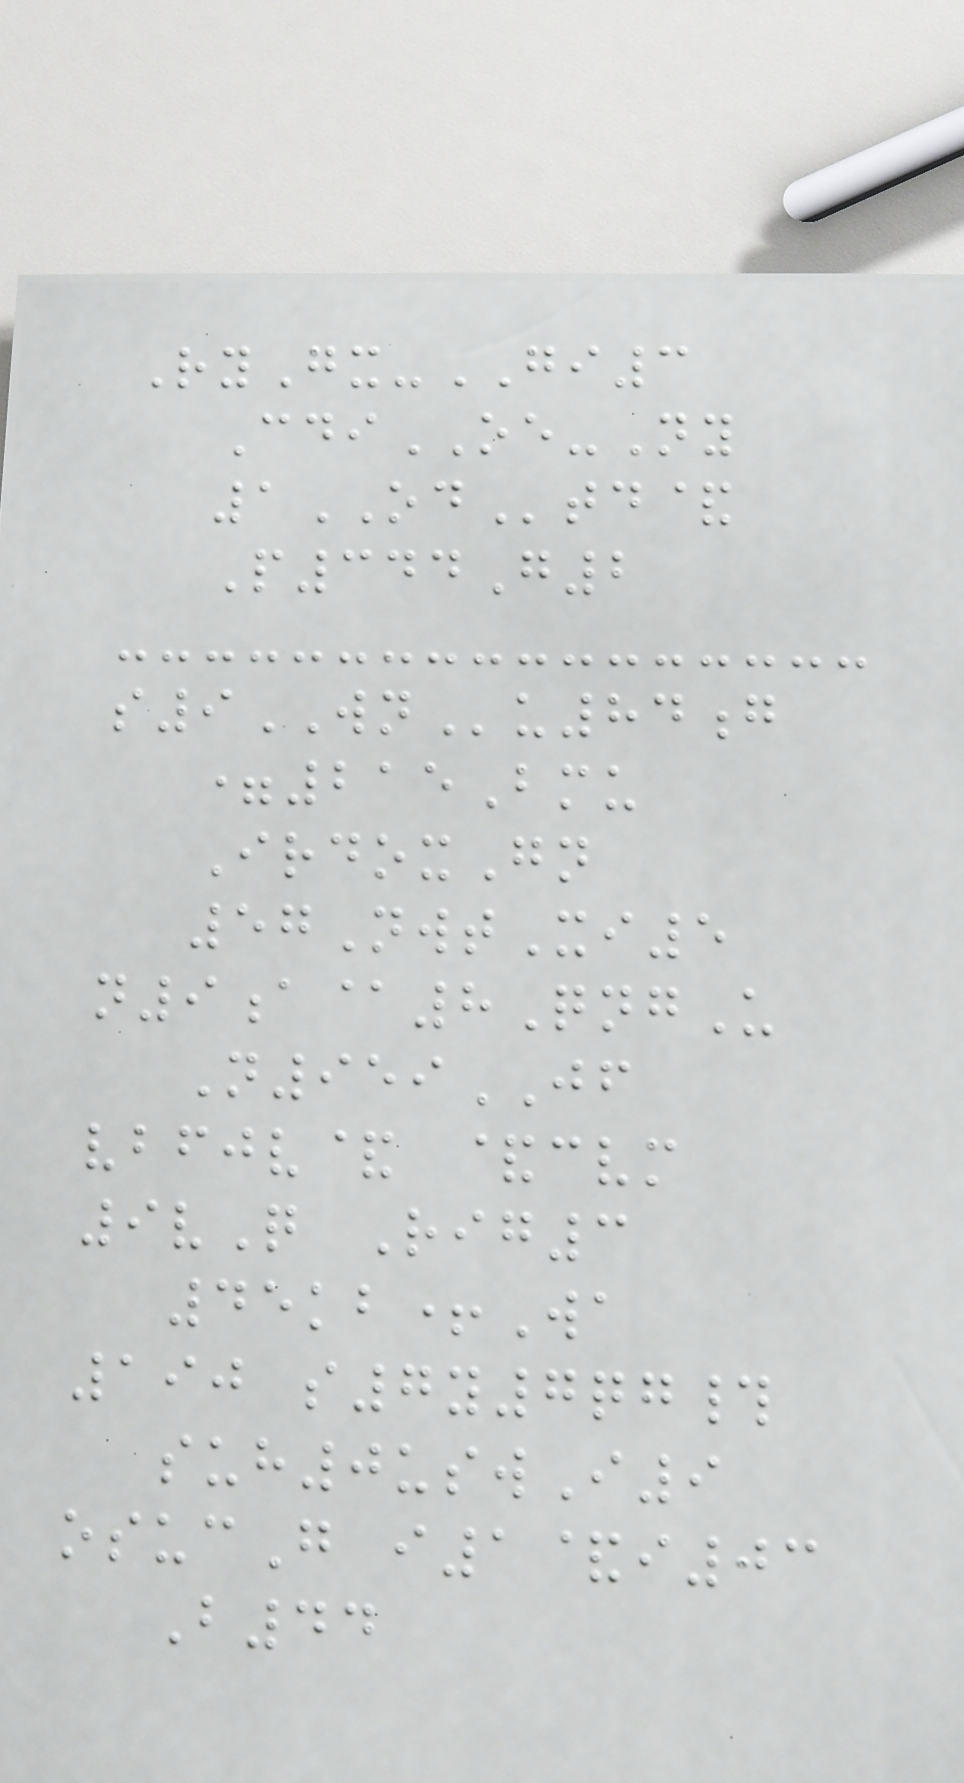RyGx-GI3
CdiOE-Ny
1ODtd&
P344G2
s9WNu84g
=215Bmu
IrdoxGn
57NwtXi5
n9a@8QngU
N959JF
vbfjv& &cvm
9vQ Rig3
45kb+Wa
190 s7y7qg#
suh0uswI9
osucG i1&i03
B44
